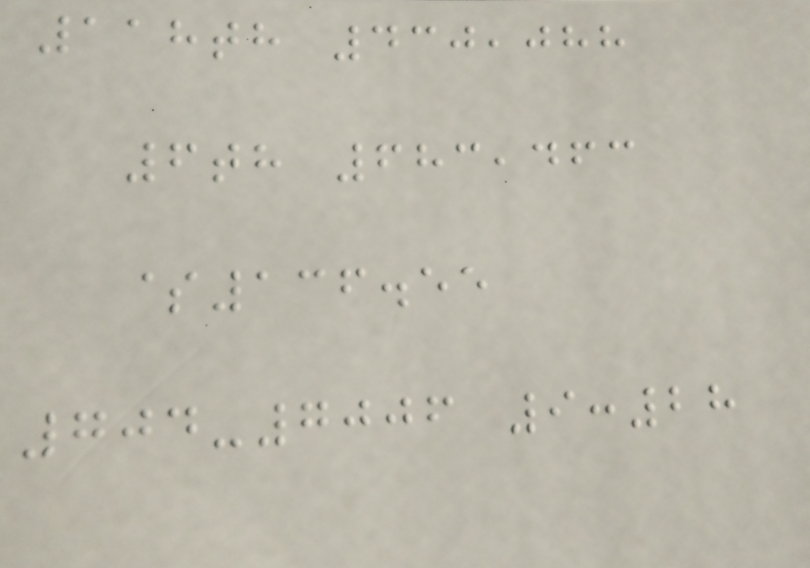118th 430,088
6th 683,463
$136.55
704-7006 9:28
